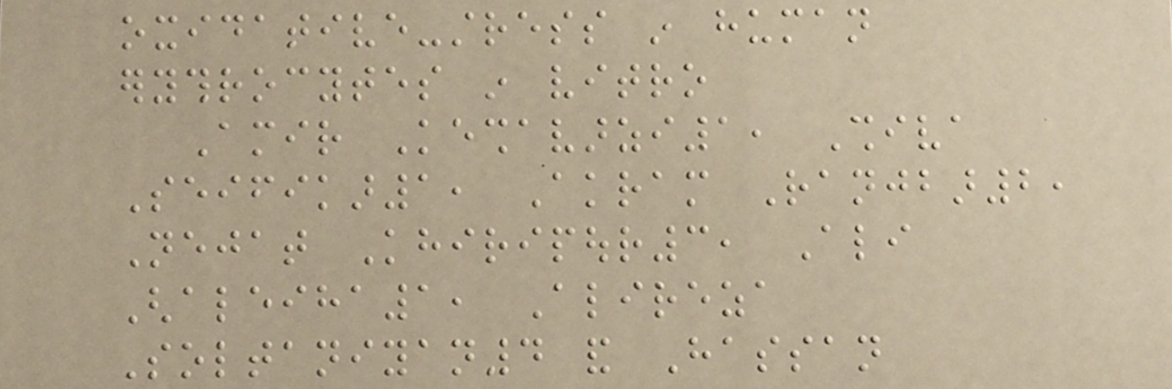oxidative-stress in human
erythrocytes in vitro
Amir Keshavarzi1, Shiva
Seifikar1, Akram Ranjbar2,
Nejat Khiripour3, Ali
Ghaleiha1, Alireza
Soltaniyan4 and Hassan
